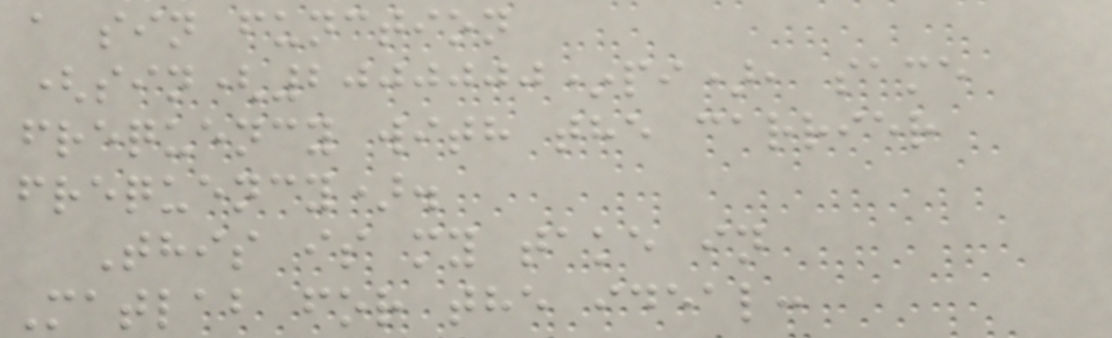a sin function
(sin(2000000*pi), same
frequency with the carrier
frequency).
This is my take in
Matlab for the ideal:
